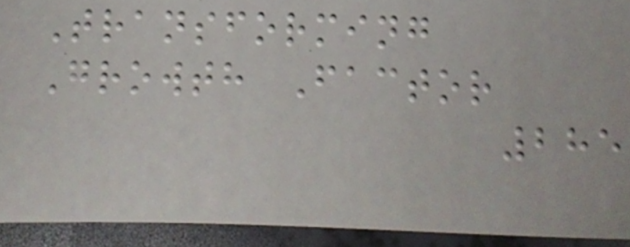Transforming
Growth Factor
285
